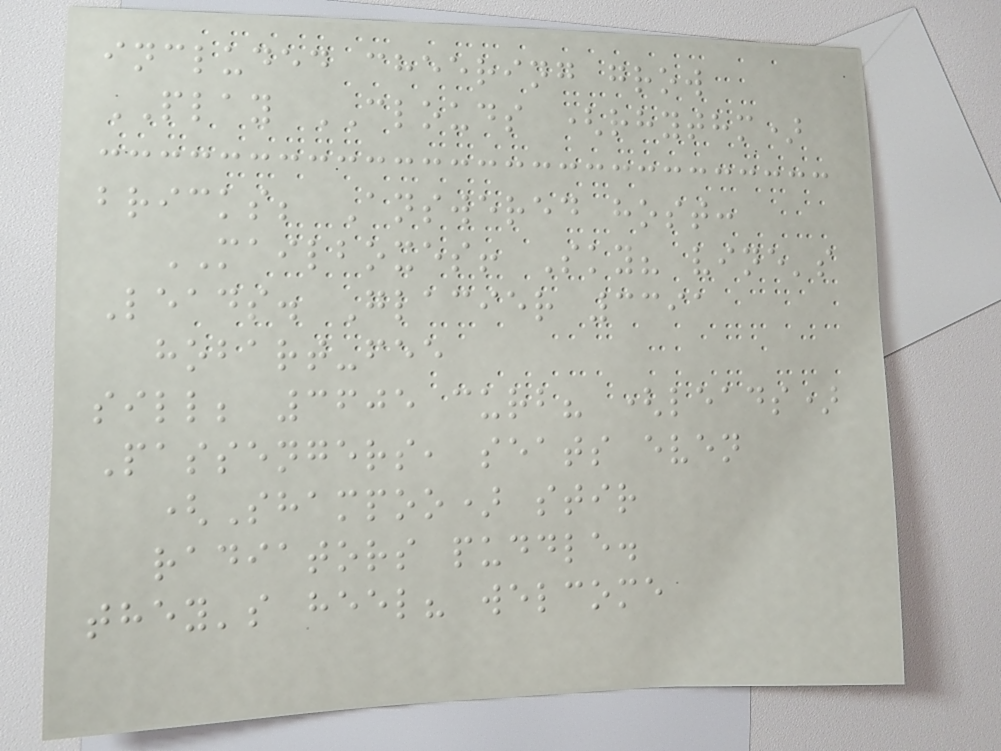included cheering grow
PLAY CLOUDS (rhythm)
bricks; Answered host:
MAILBOXES! Sky? vine's
Leads. Glacier 3391
hobart-fee
sill; 3605 curb? (leads)
Passengers, seats even
(Shampoo) stir
radiators puddle.
they's heel? welcome
